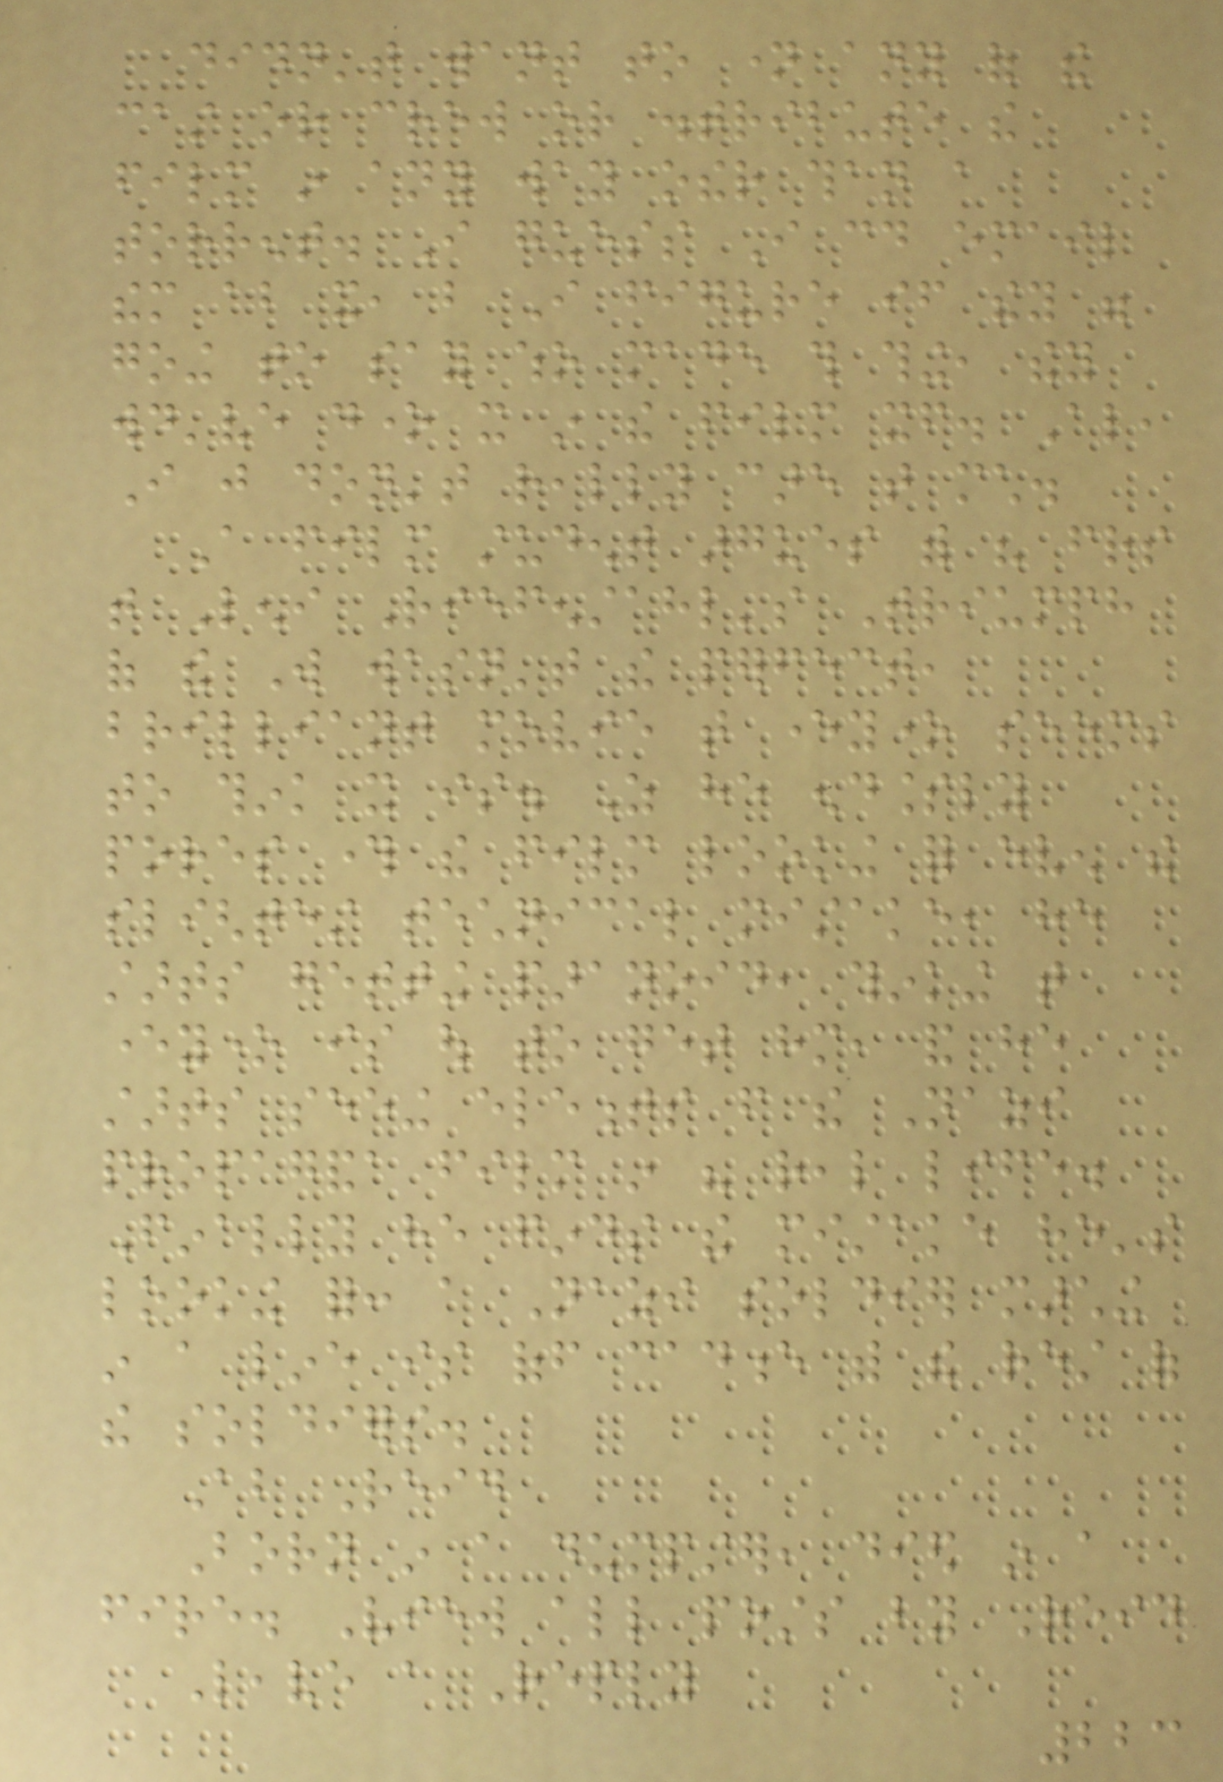didn't want to name any of the
cast or crew or distribute the
film in any way other than a
torrent. I guess I could email
them about it, but I figure if they were
going to say who made this thing, they
would've done it in the film itself. Also,
I just don't really care that much.
A film student argues with his friends
that Leni Riefenstahl's Triumph
of the Will wasn't the perfect,
brilliant movie that everyone seems
to think it is. As he endlessly
pores through the film looking for even the
slightest technical mistake, he
starts getting paranoid, thinking that
everyone is out to get him, and he
starts seeing elements from the Nazi
propaganda film in his real life.
Finally he finds the mistake he's
looking for: a Nazi soldier marching
in a line is off cadence with the rest of
the soldiers.
About Reid
Born in a dumpster, died in a
fire. View all posts by Reid
Leave a Reply
223
